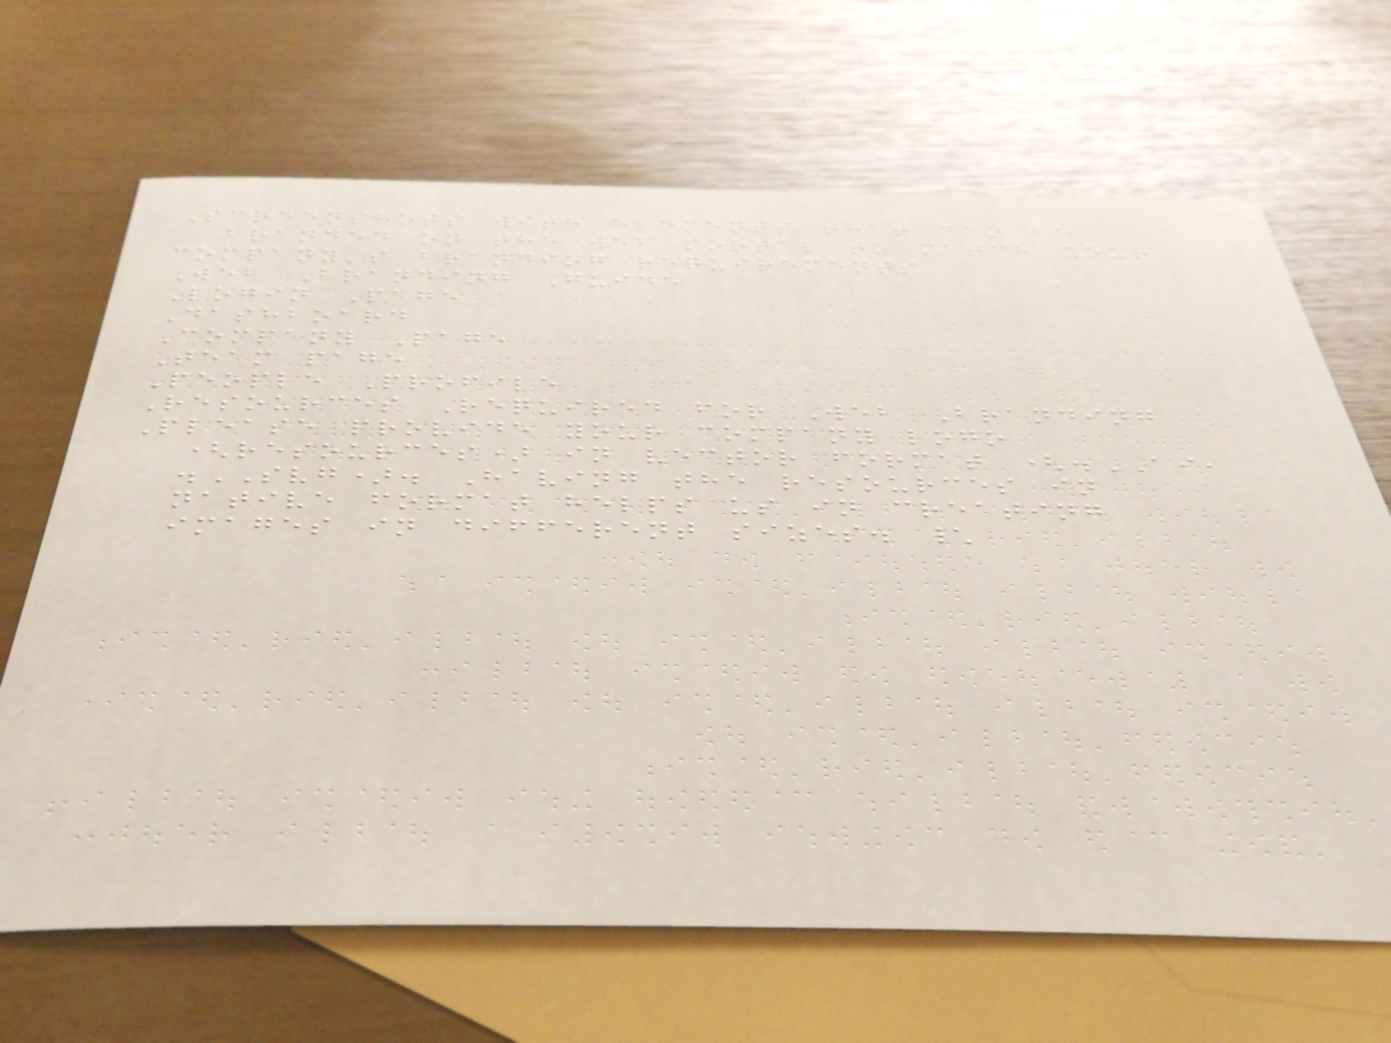Screenshots with elements that can be
branded on the web portal to match your
company's branding requirements
Web Branding Guide
Login Page
Dashboard
Company Page
Team page
People Profile
Resources Required for Web Branding
Please provide your company logo
(resources) in vector format (.AI,
.SVG). Having the resources in
native format helps us in creating
images in different sizes. \
